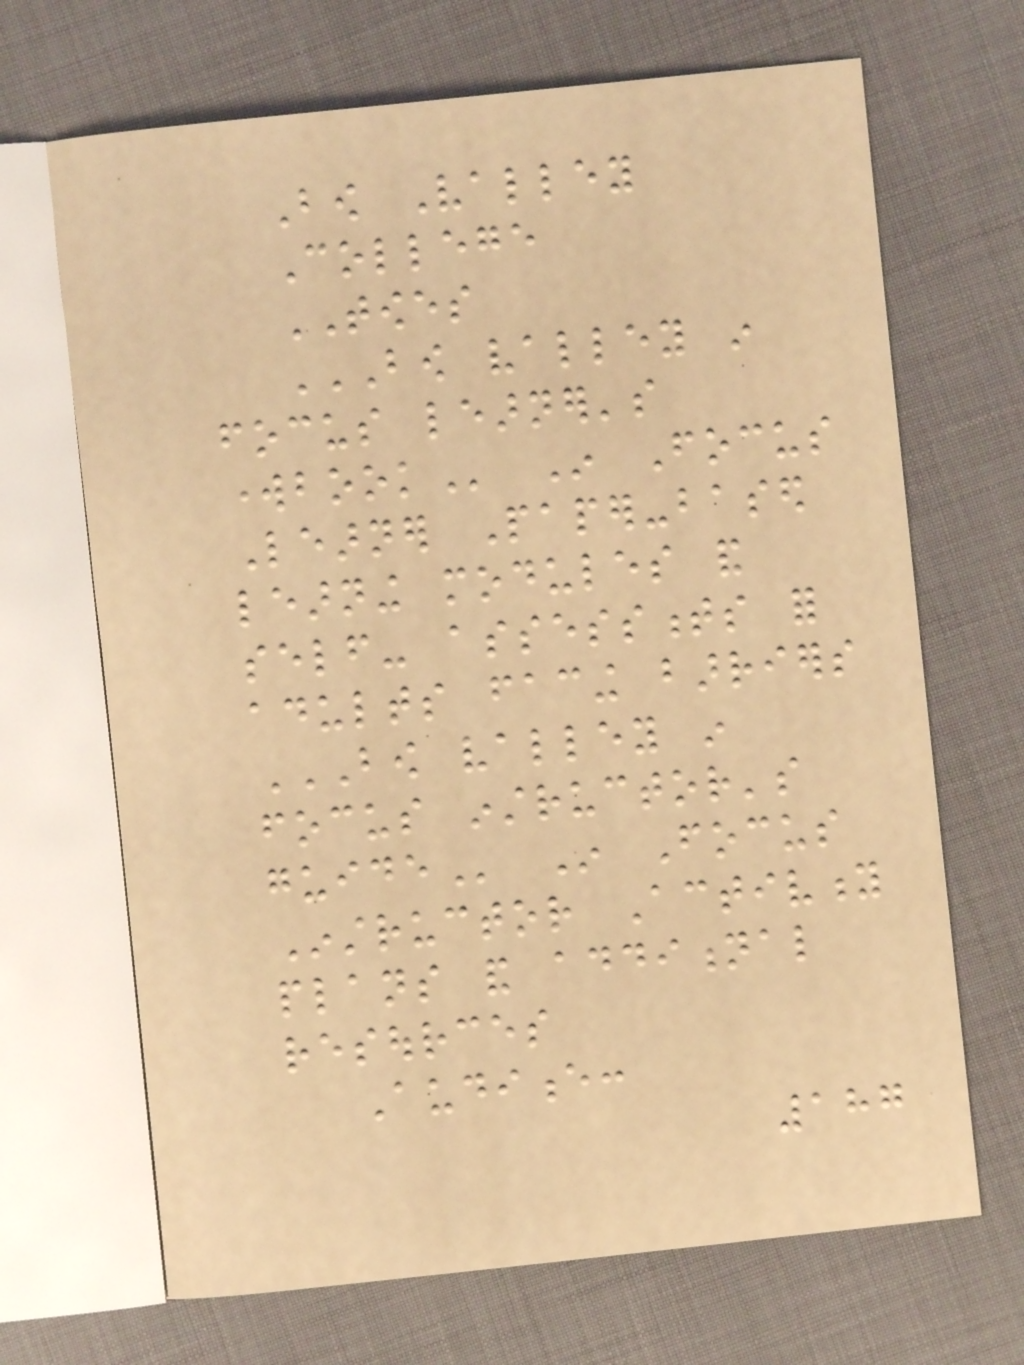Bow Valley
College
TOWES
BOW VALLEY IN
FOCUS LEARNER'S
WORKBOOK In Focus
Learner Paper-based
learning modules and
self- assessments for
adults facing barriers
BOW VALLEY IN
FOCUS INSTRUCTOR'S
GUIDE In Focus
Instructor Activity
plans and additional
resources
Audience:
187
